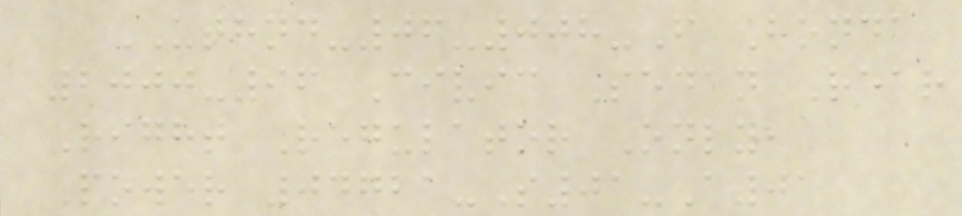UTHND-06-008-F Honda
2000-96 Civic Sedan Rear
Right Regulator Only,
Power 04721-S01-A01
